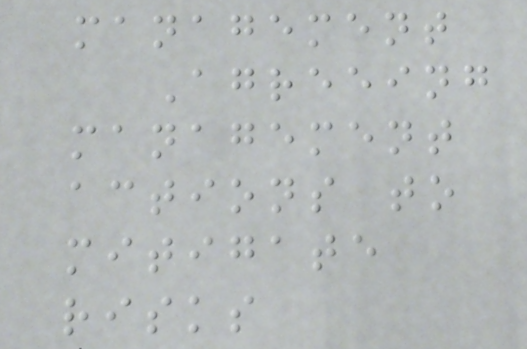management
Agreeing
management
actions to
mitigate
risks
